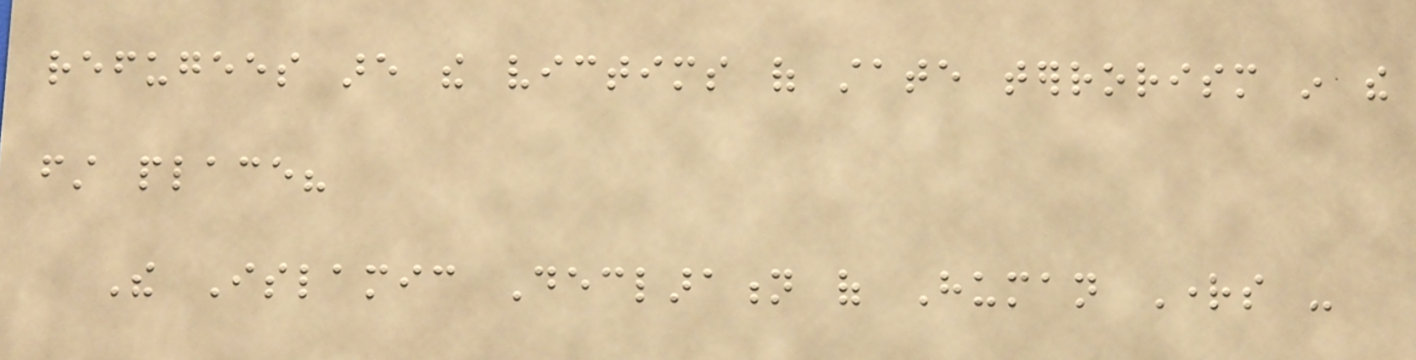refugees are the victims of state terrorism in the
first place?
The Islamic Declaration of Human Rights -
